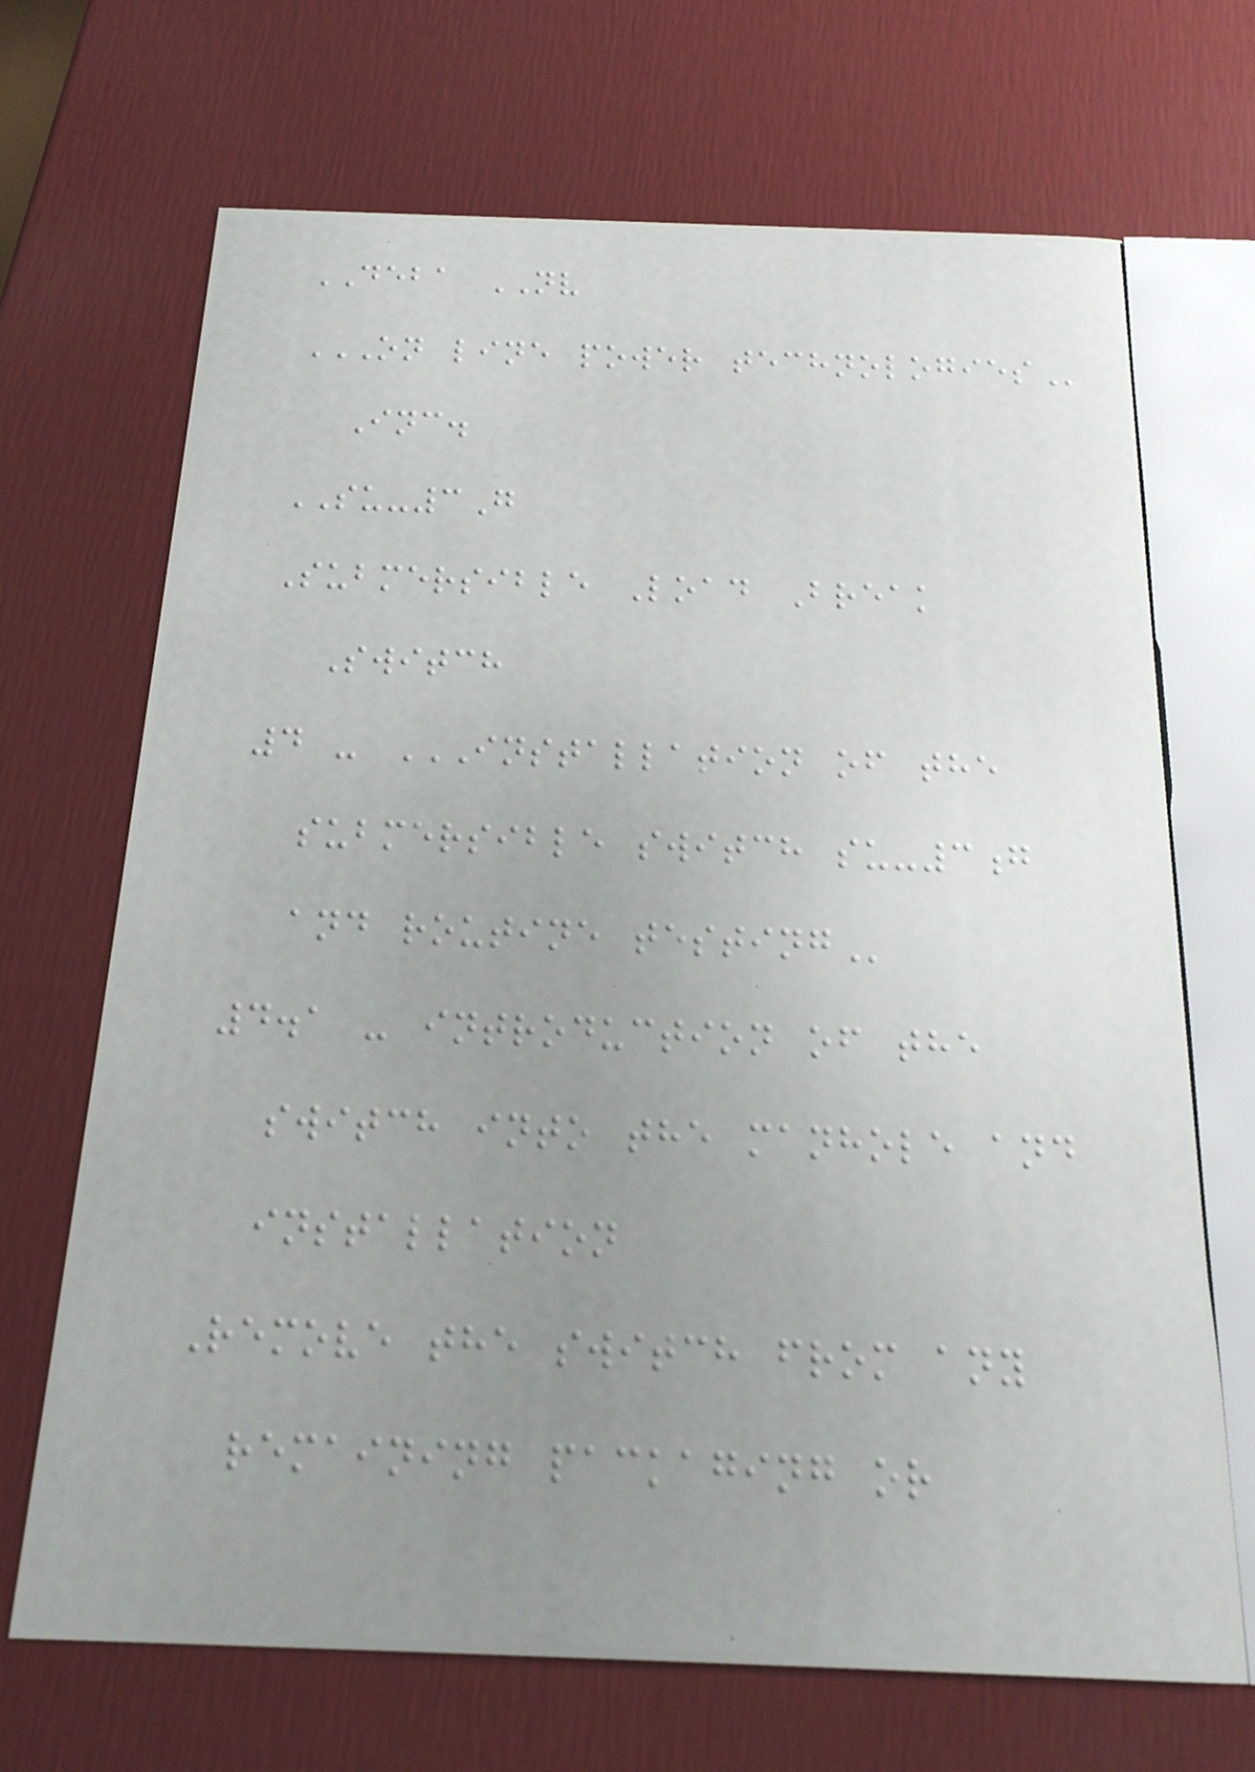DEBA NV
ON LINE POWER TECHNOLOGIES
Inc.
SU-3G
Submersible Load Break
Switch
4 - INSTALLATION OF THE
SUBMERSIBLE SWITCH SU-3G
AND ROUTINE TESTING
4.1 - introduction of the
switch into the manhole and
installation
Remove the switch from any
remaining packaging or
